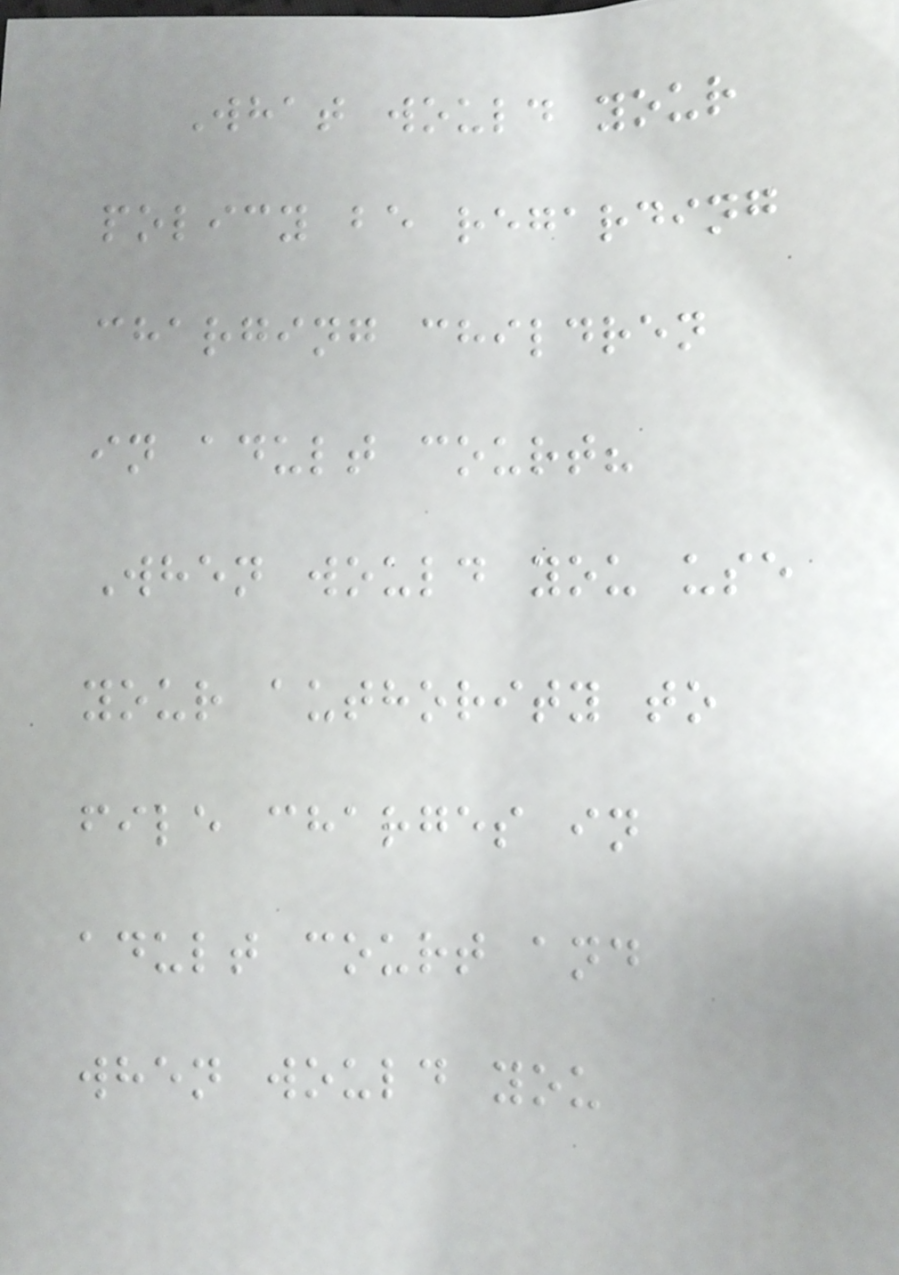What would your
policy be regarding
charging children
in adult court?
When would you use
your authority to
file charges in
adult court and
when would you
